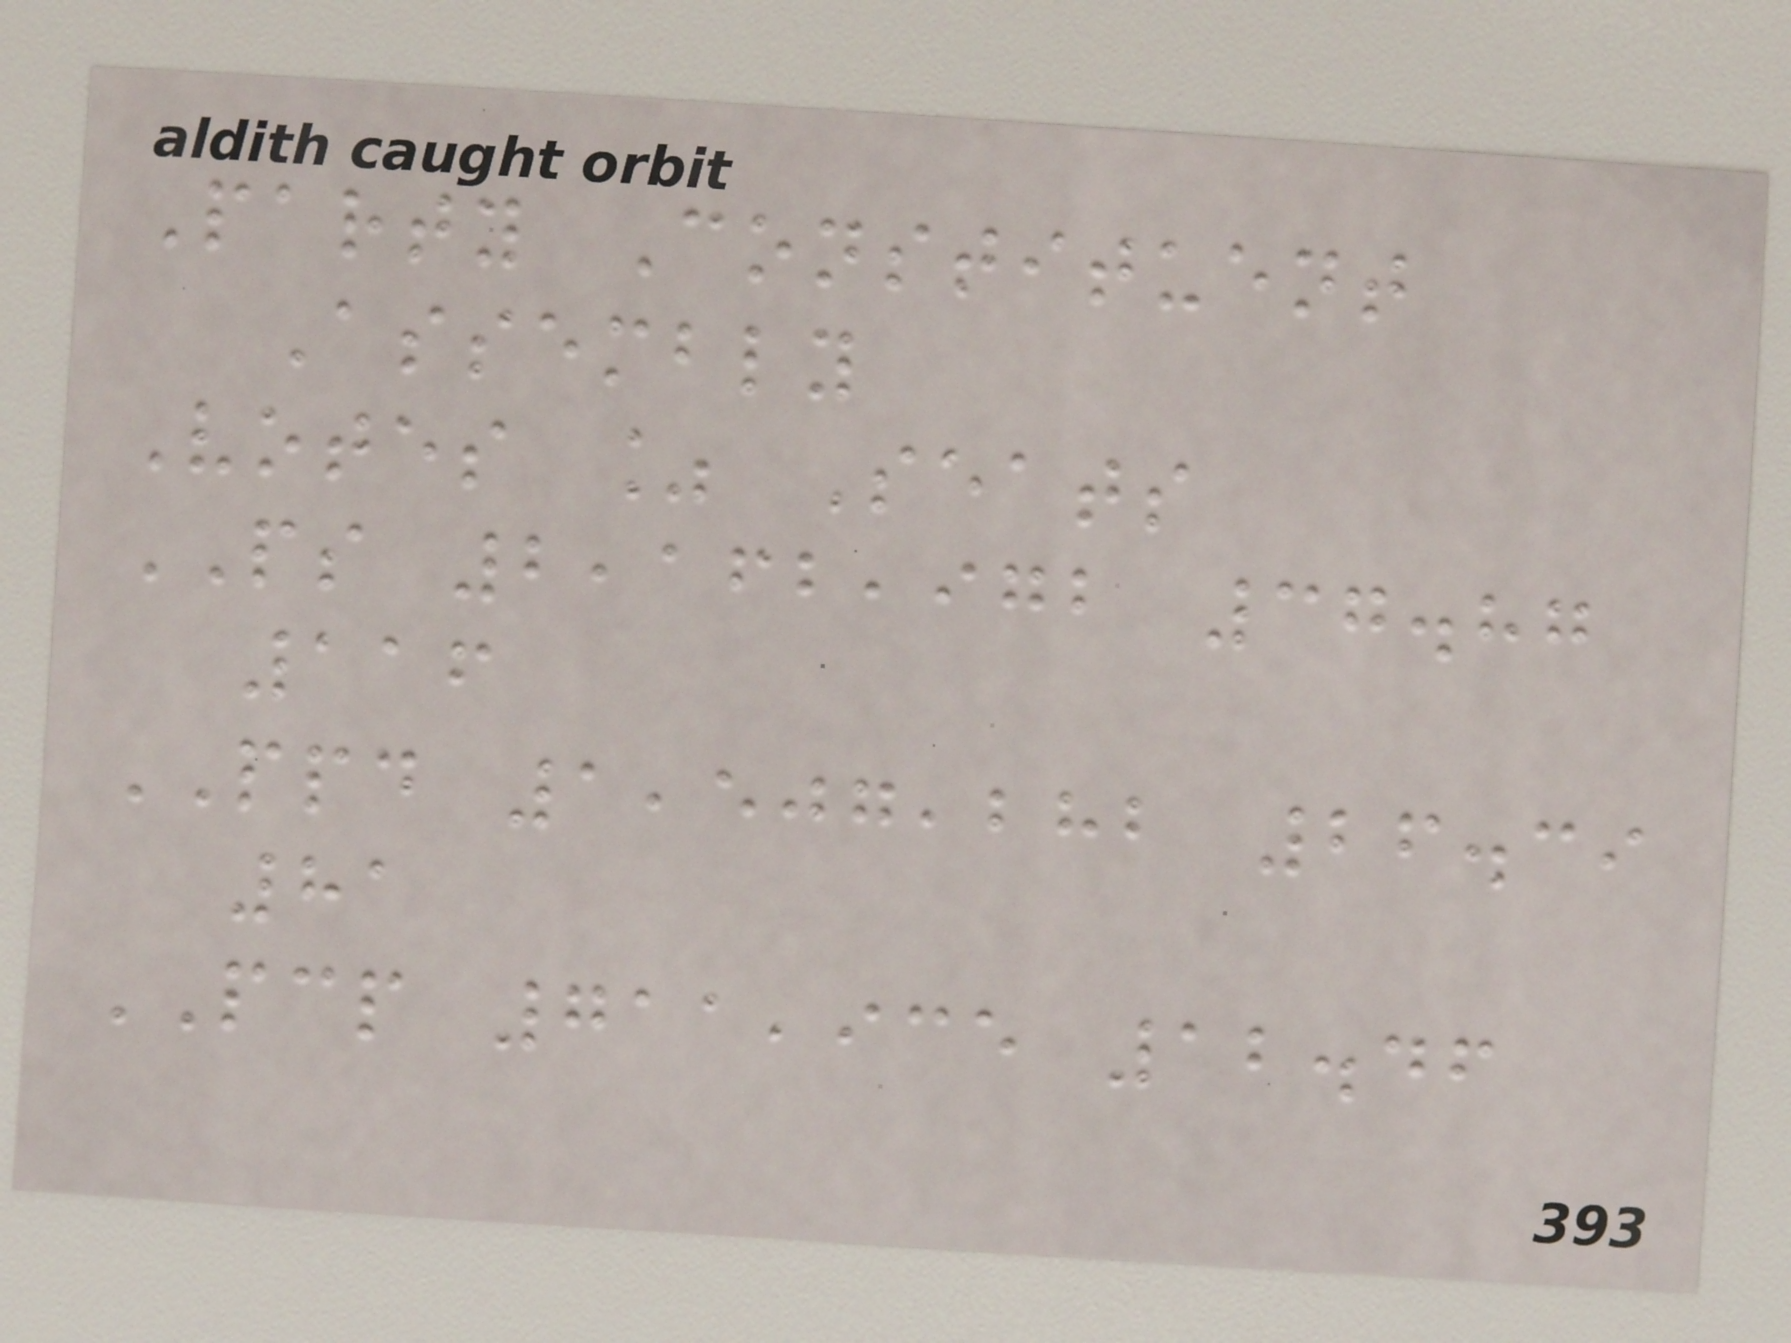Party Constituent
Assembly
Votes % Seats
PS 2,162,972 37.87
116
PPD 1,507,282 26.39
81
PCP 711,935 12.46
